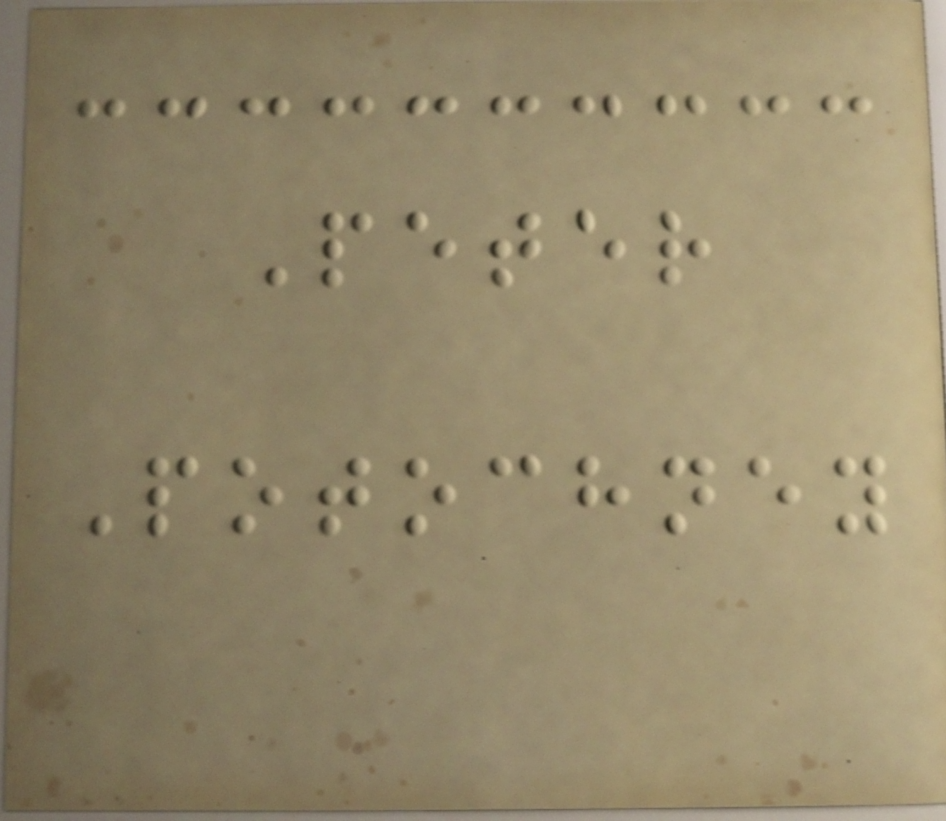Peter
Potochney
